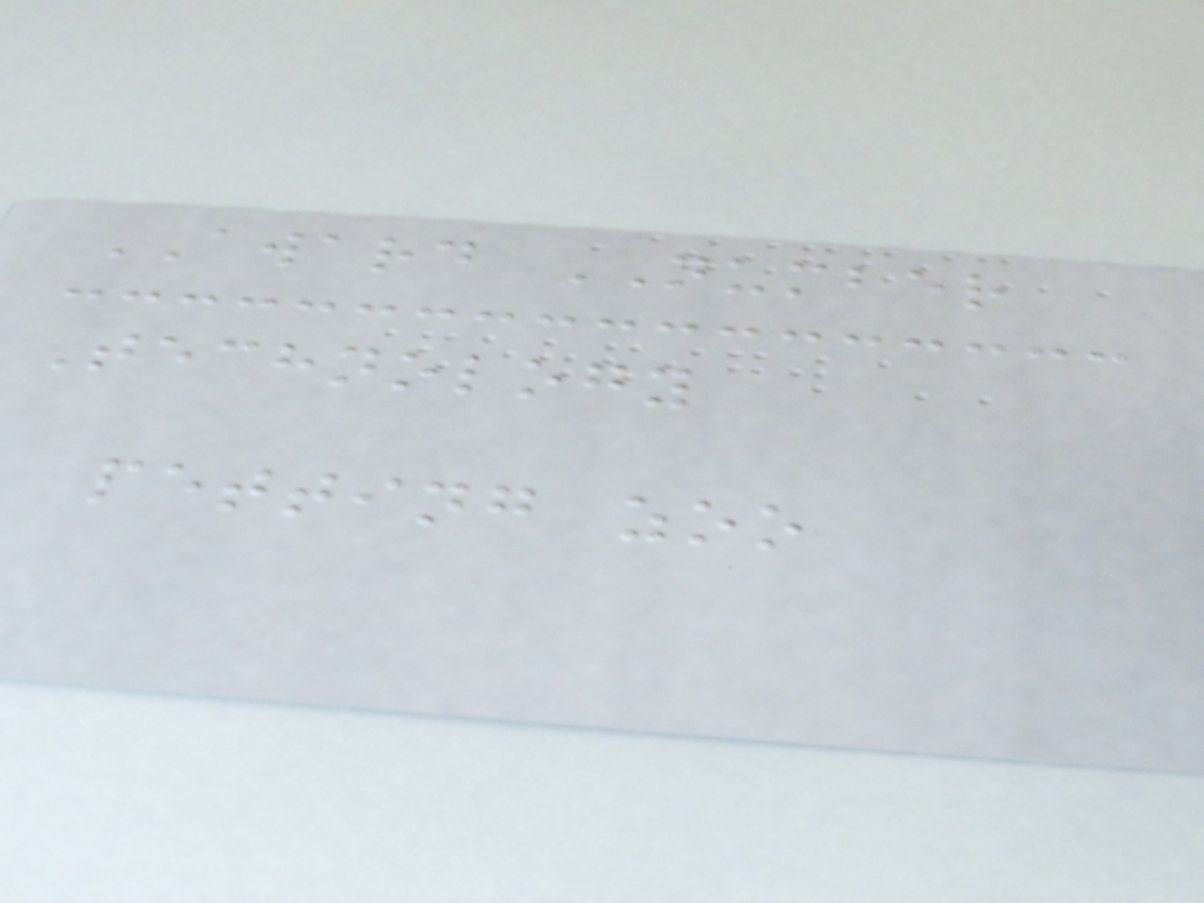AWARD NUMBER
Technology
petting zoo
